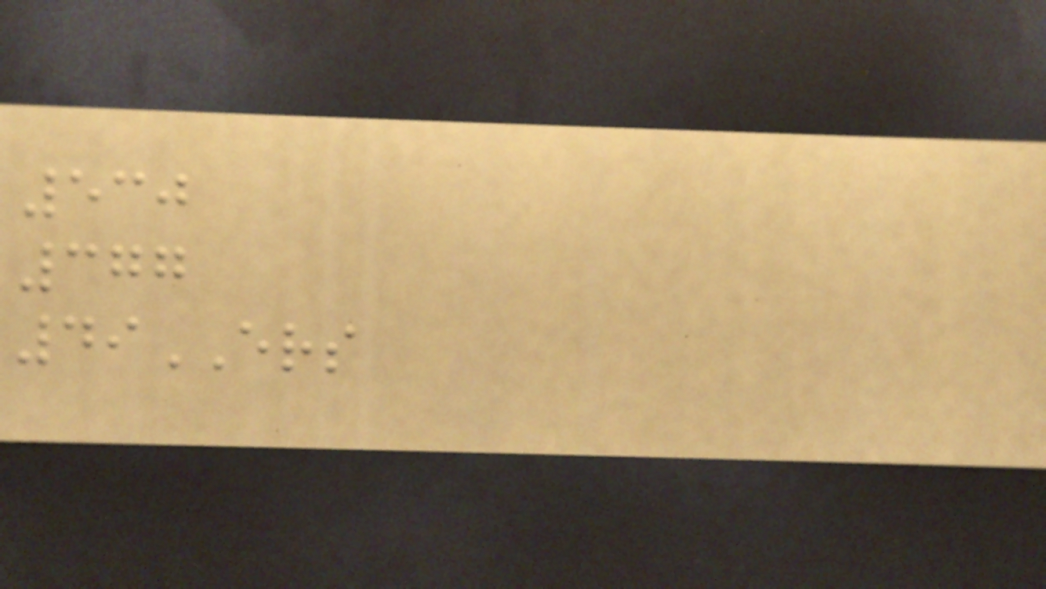530
377
49ERS
